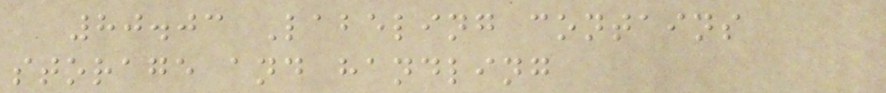80.03 Labeling contains
storage and handling
